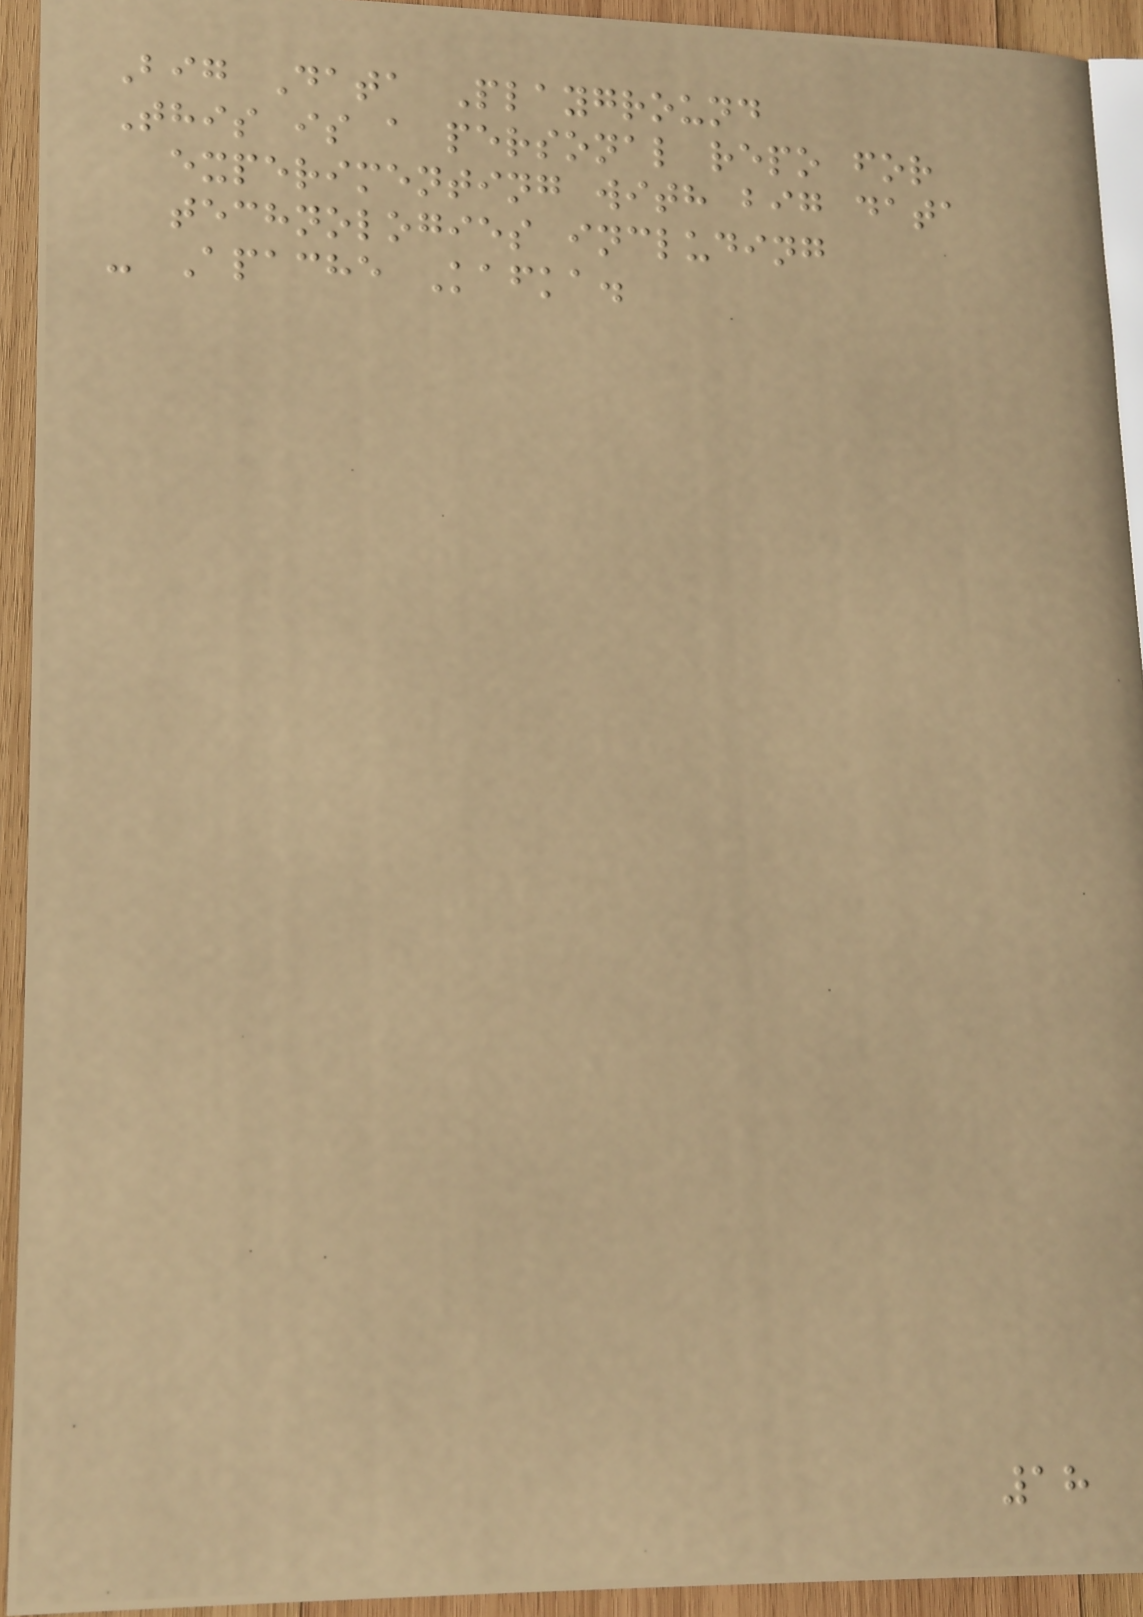Big Data Playground
This is a personal repo for
experimenting with big data
technologies including
- Apache Kafka.
18
